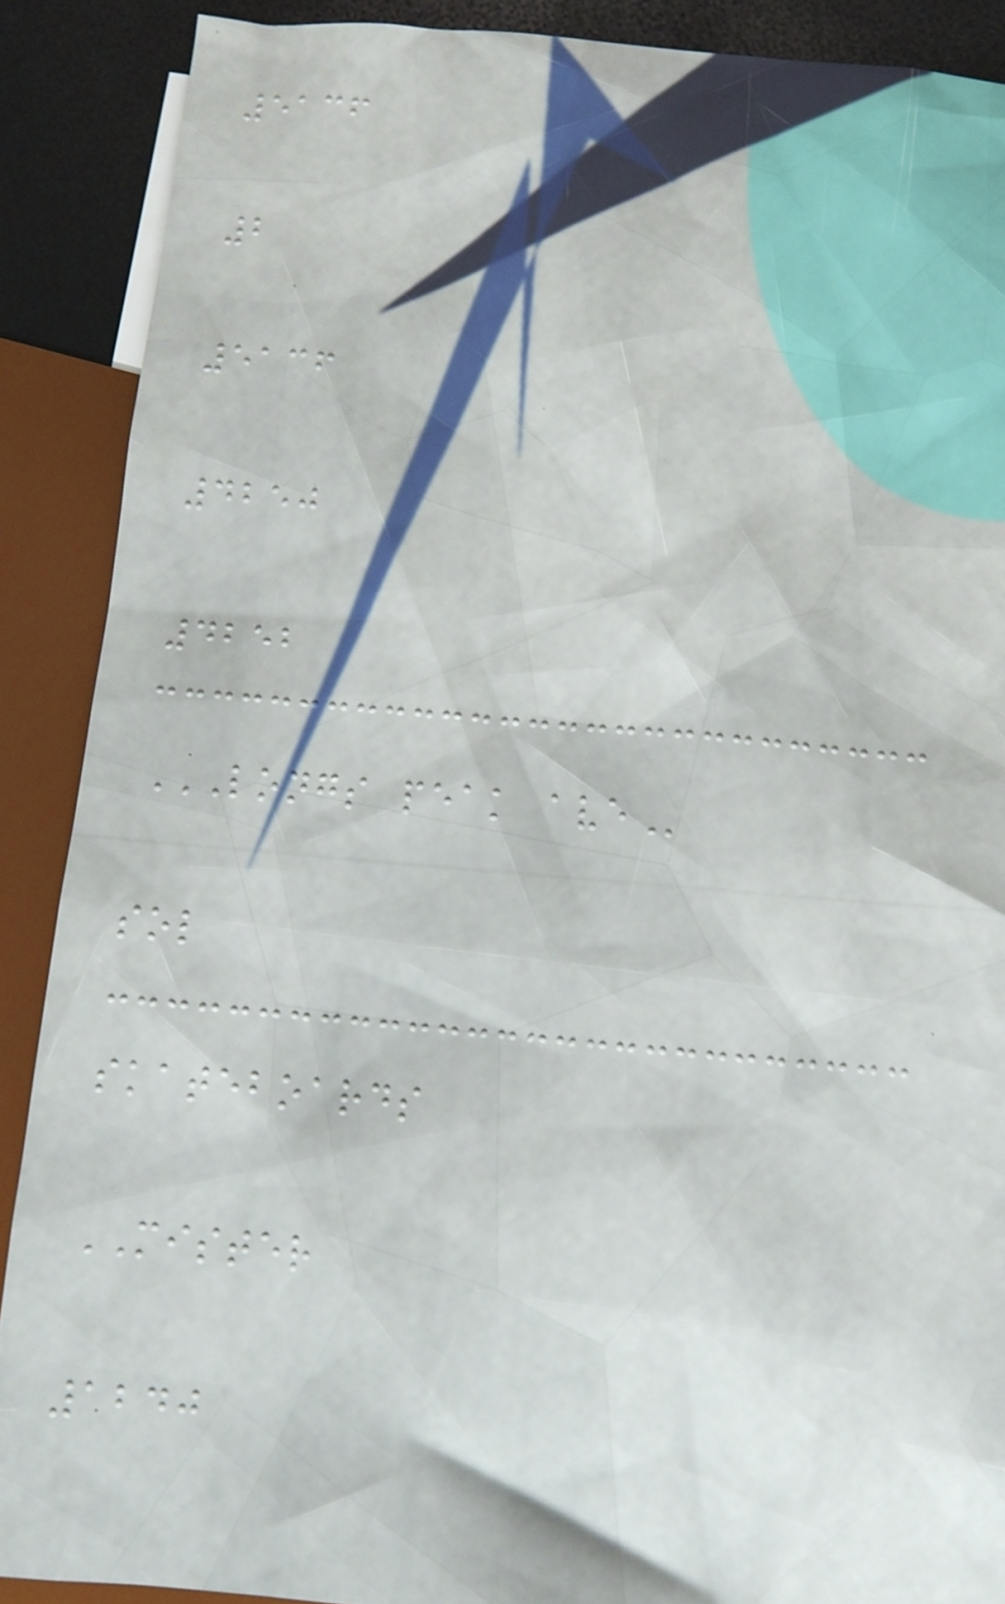5136
2
5136
4250
4252
LONGS PEAK AVE
sol
skateboards
MISTER
1240
